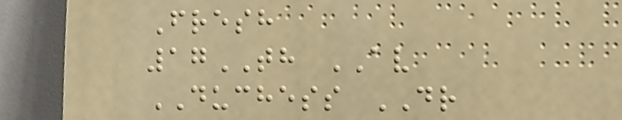Fresh
17TH AV
DUCHESS DR
